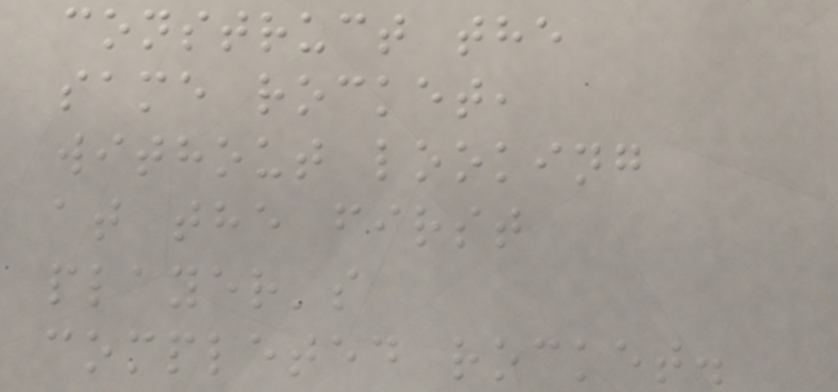construct the
same rocket,
without looking
at the first
player's
completed rocket.
